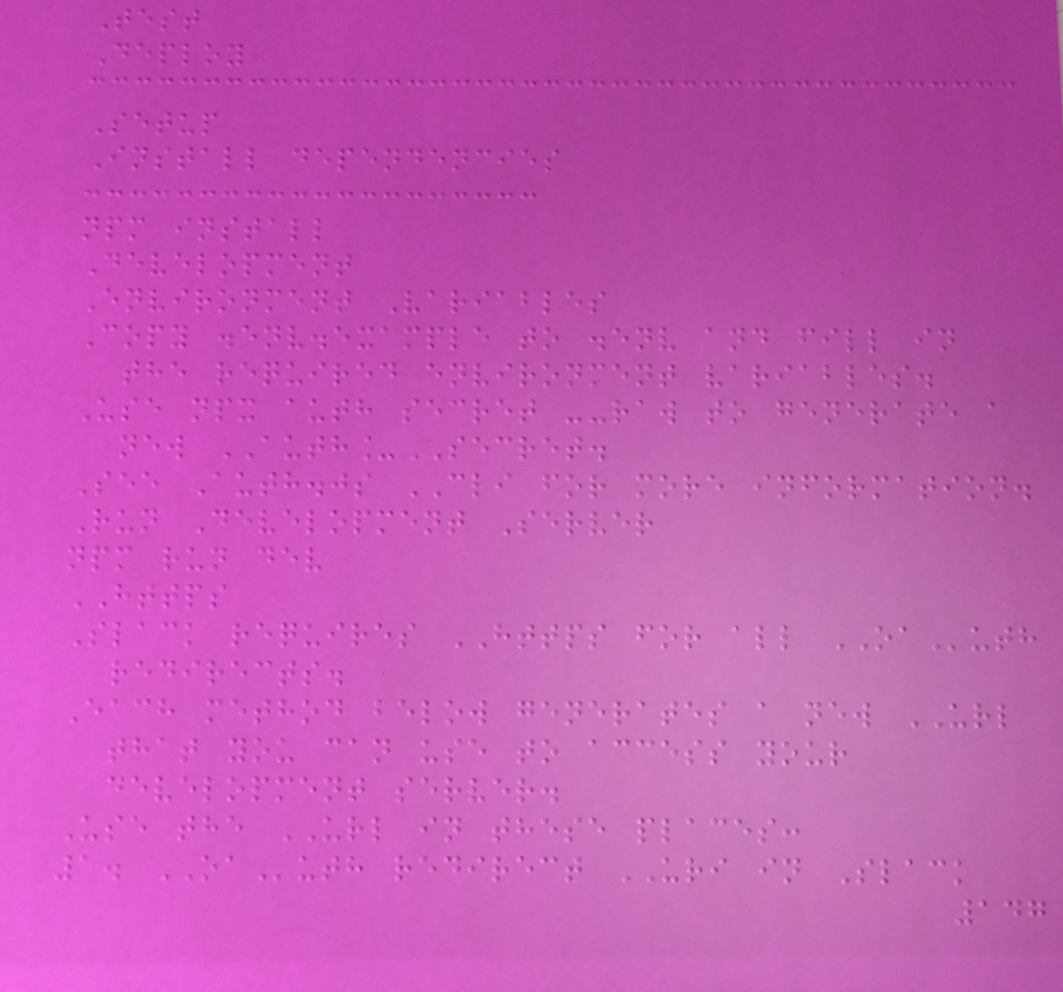Test
Deploy
Setup
Install dependencies
npm install
Development
Environment Variables
Copy .env.example to .env and fill in
the required environment variables.
Use npx auth secret --raw to generate a
new AUTH_SECRET.
See Auth.js CLI for more information.
Run Development Server
npm run dev
HTTPS
Slack requires HTTPS for all OAuth
redirects.
Each method below generates a new URL
that you can use to access your
development server.
Use the URL in these places:
1. OAuth redirect URI in Slack
147
